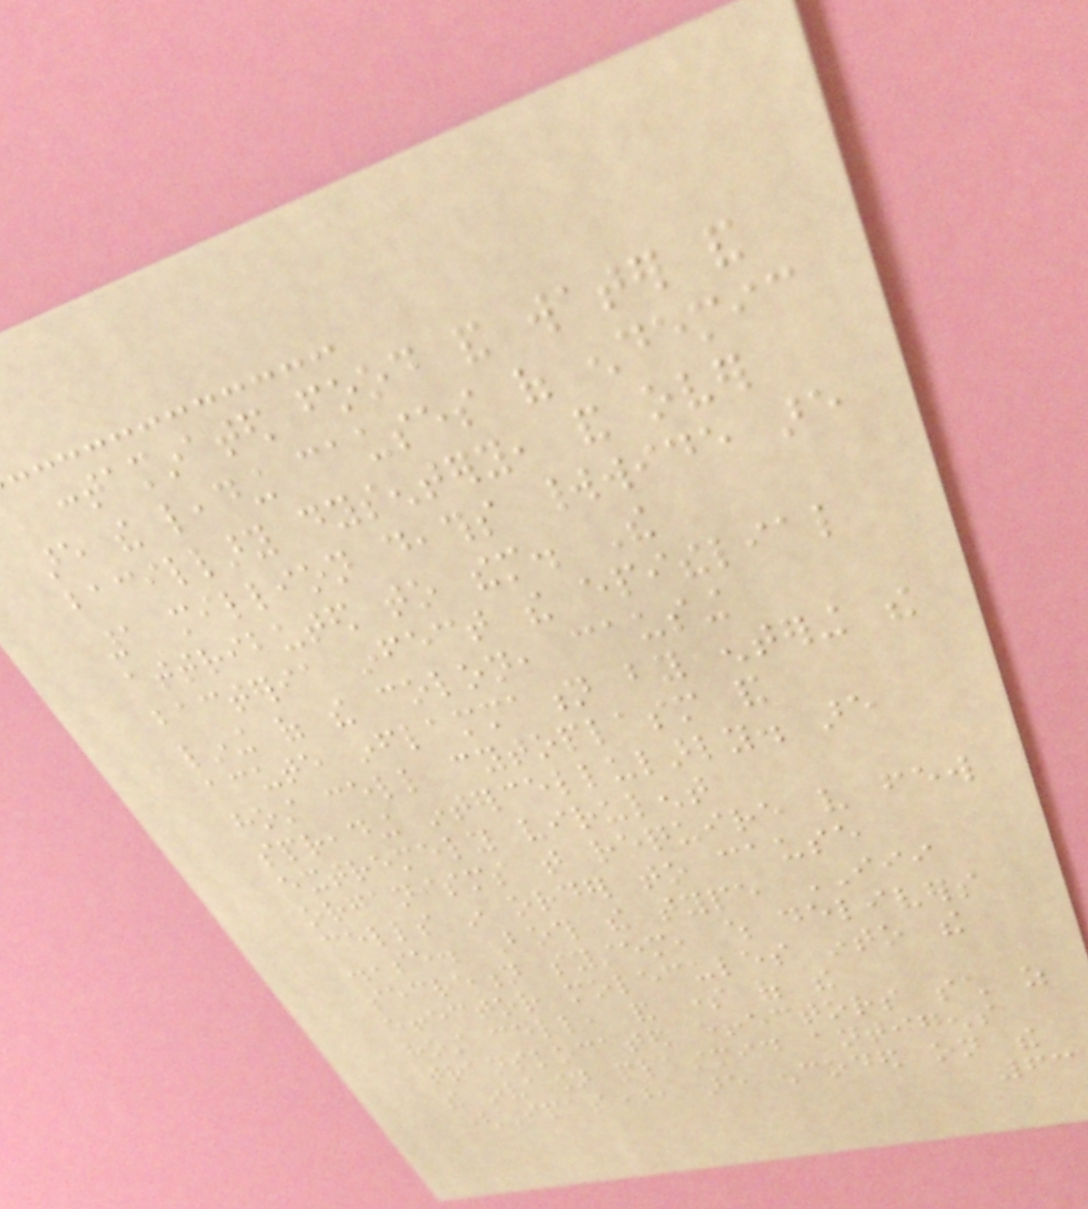contaminated food and water and
are the leading causes of endemic
bacillary dysentery, and over
1 million deaths worldwide are
attributed to them. The
bacteria infect the epithelial
lining of the colon, causing
acute inflammation by entering the
host cell cytoplasm and
spreading intercellularly. are
extremely virulent
organisms that require very few
cells in order to cause
disease. Both the type III
secretion system, which delivers
effector molecules into the
host cell, and some of the
translocated effectors such as
the invasion plasmid antigens
(Ipas), are encoded on the
63
